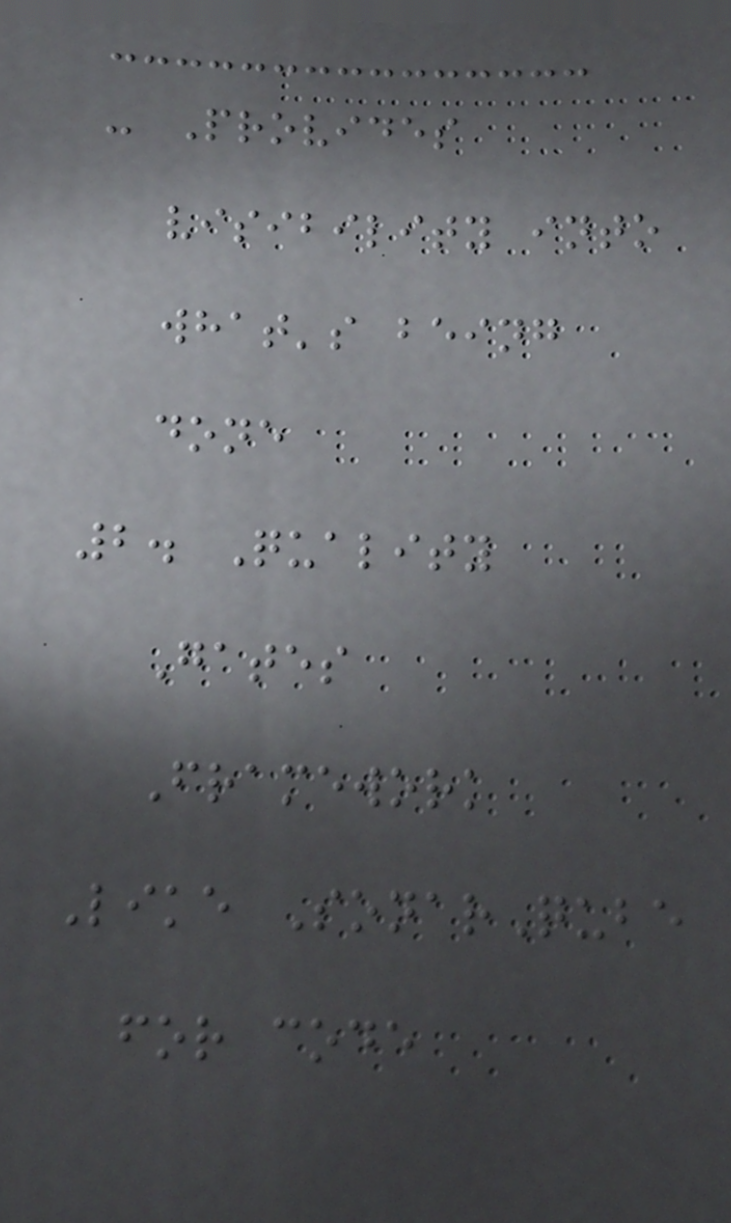- Provides
visibility into
what's being
done
2. Quality
Gates
Framework
Like SonarQube
for code
